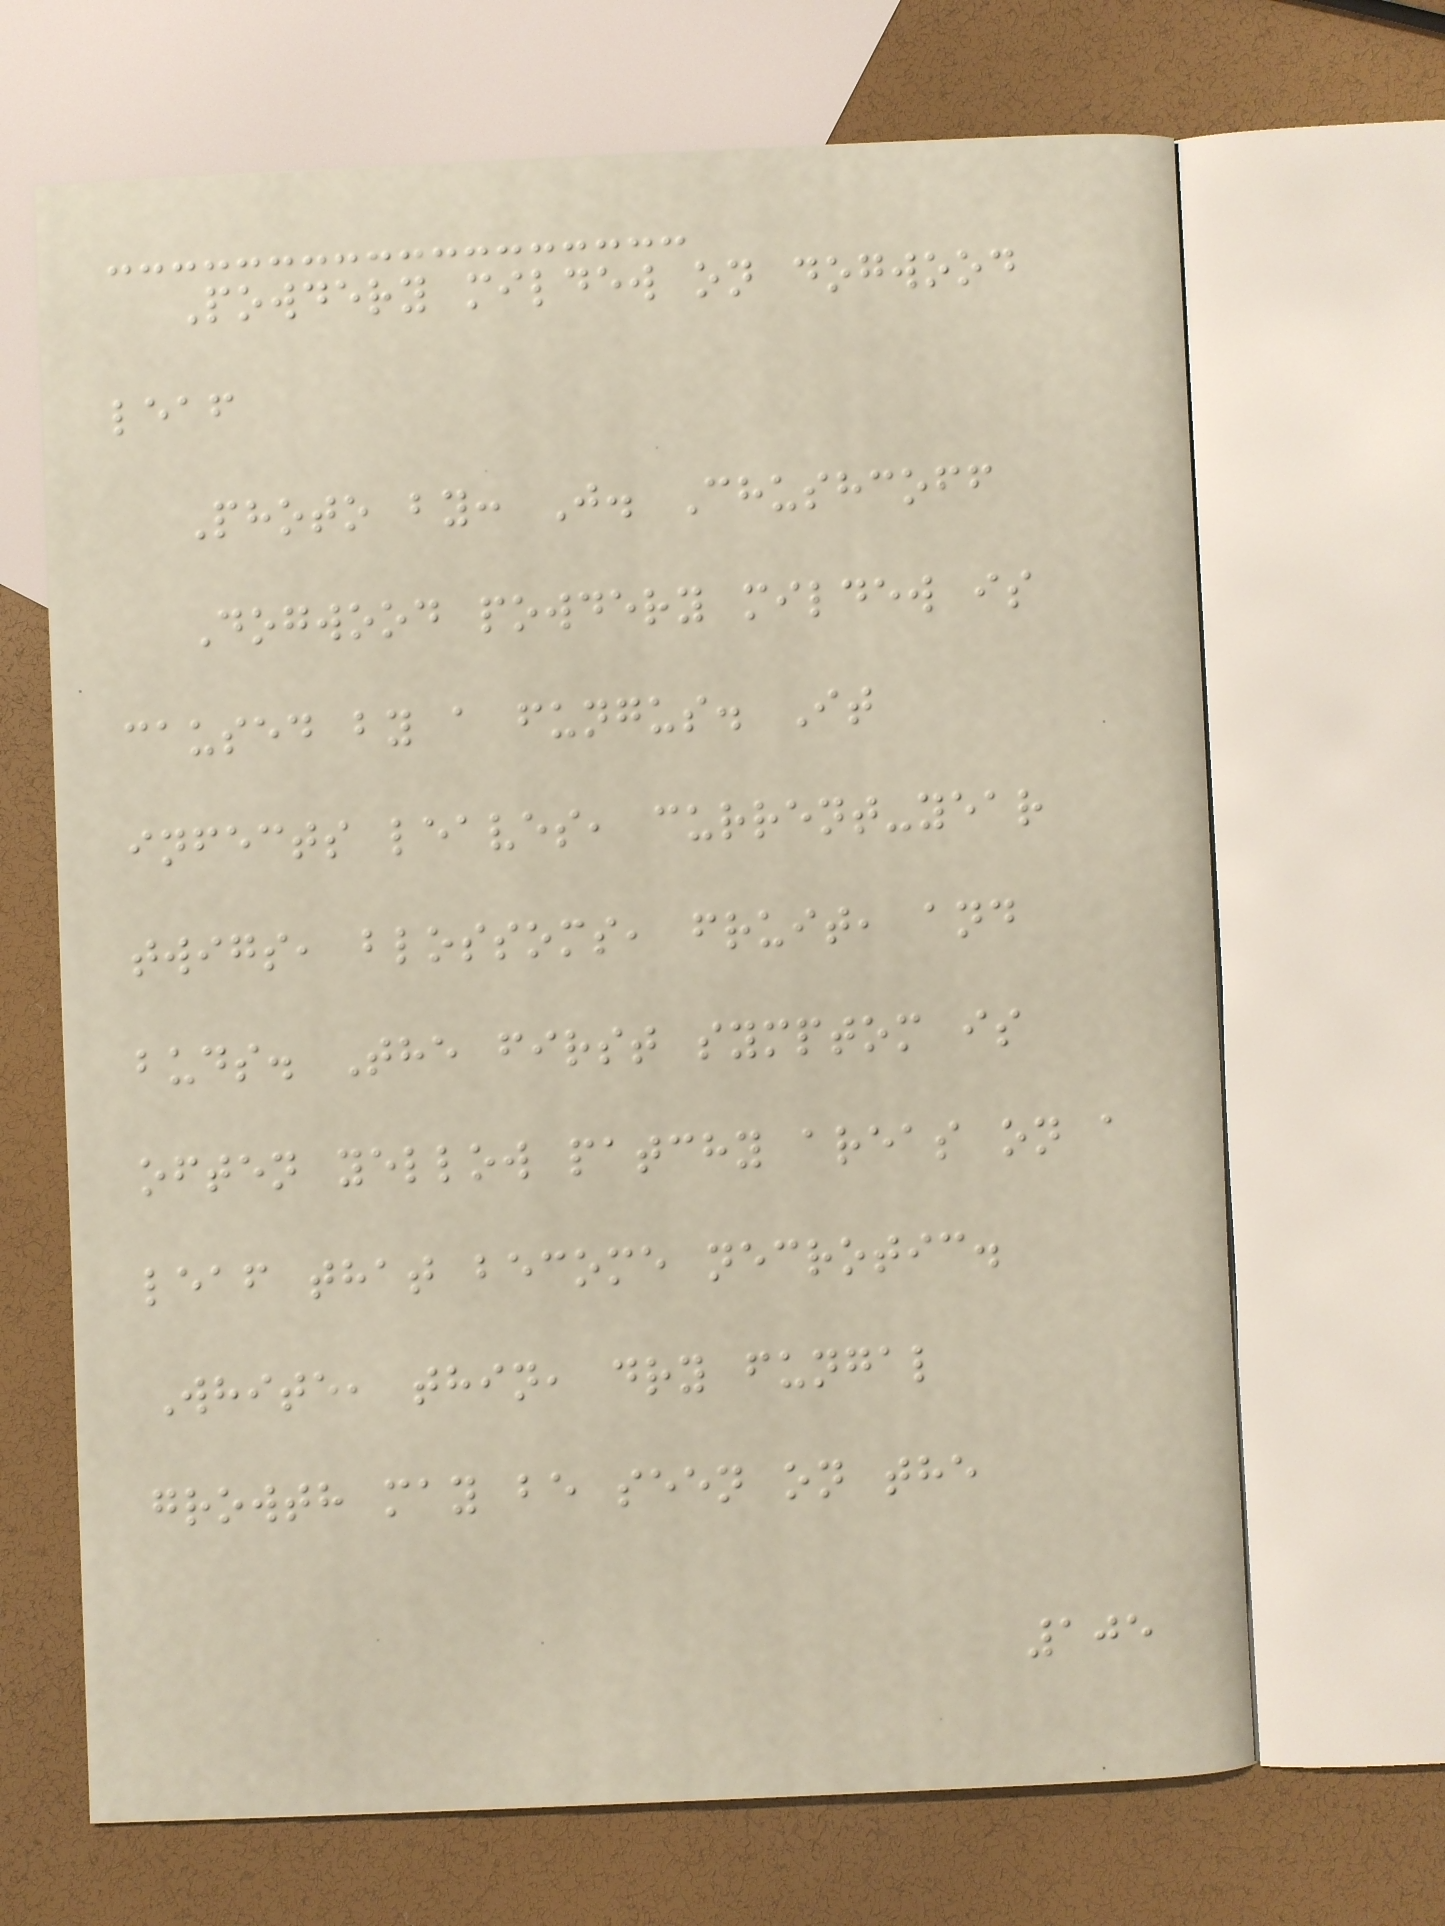Powdery mildew on dogwood
leaf
Photo by: J. Chushcoff
Dogwood powdery mildew is
caused by a fungus. It
infects leaves, current-year
twigs, blossoms, fruit, and
buds. The first symptom is
often yellow patchy areas on a
leaf that become necrotic.
White, thin, dry fungal
growth may be seen on the
105
